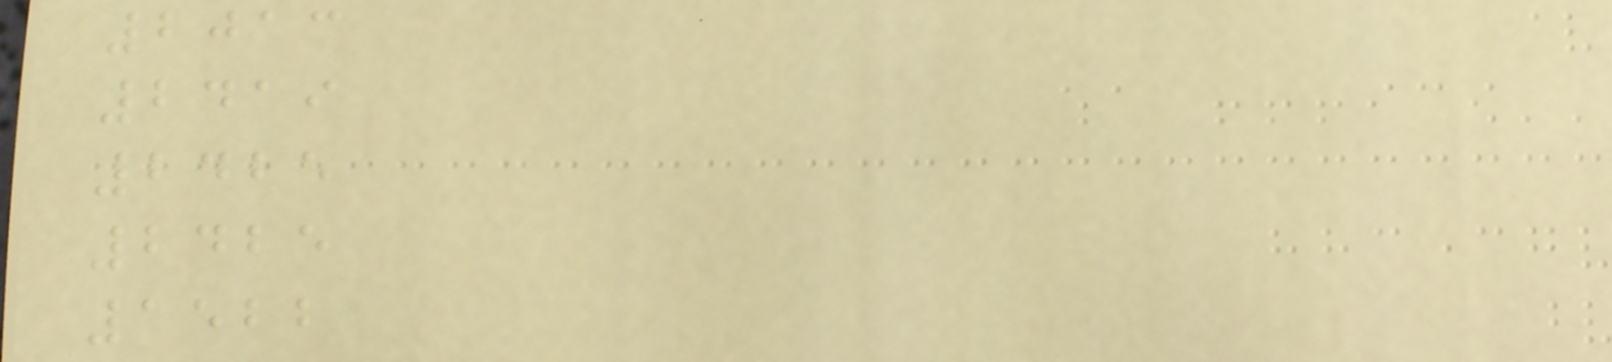2013
2419
2425
2425
1522
